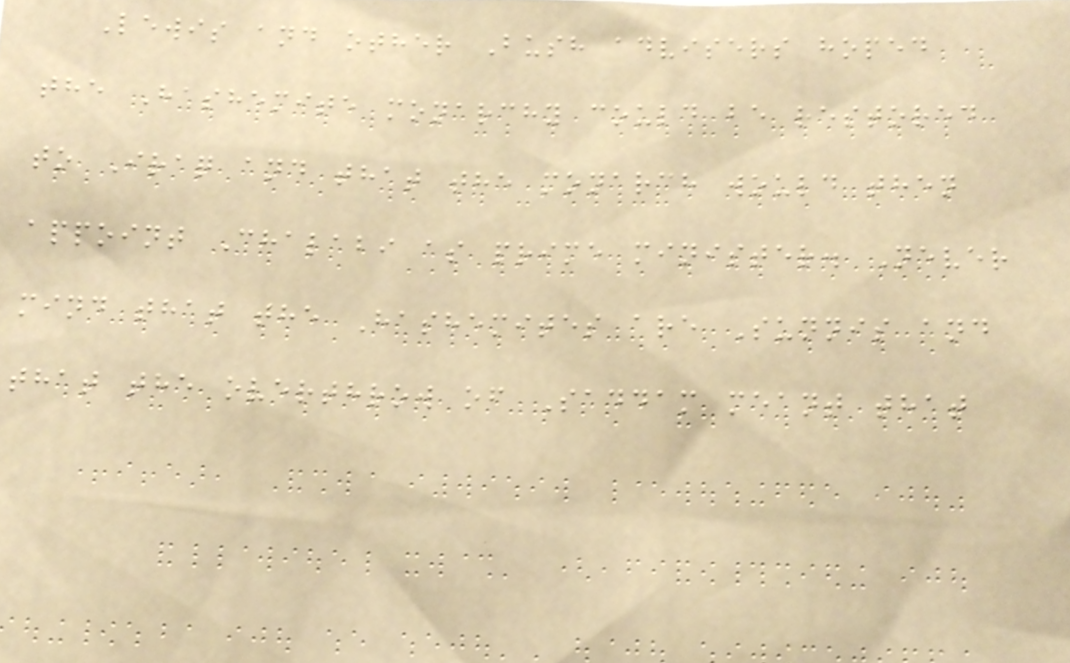Lewis and other Bush advisers hoped
the Hashemite monarchy could be restored
to Iraq and that the monarch would then
appoint Chalabi as prime minister. Never
mind that the Hashemites are Sunnis and
that the overthrow of Saddam meant that
